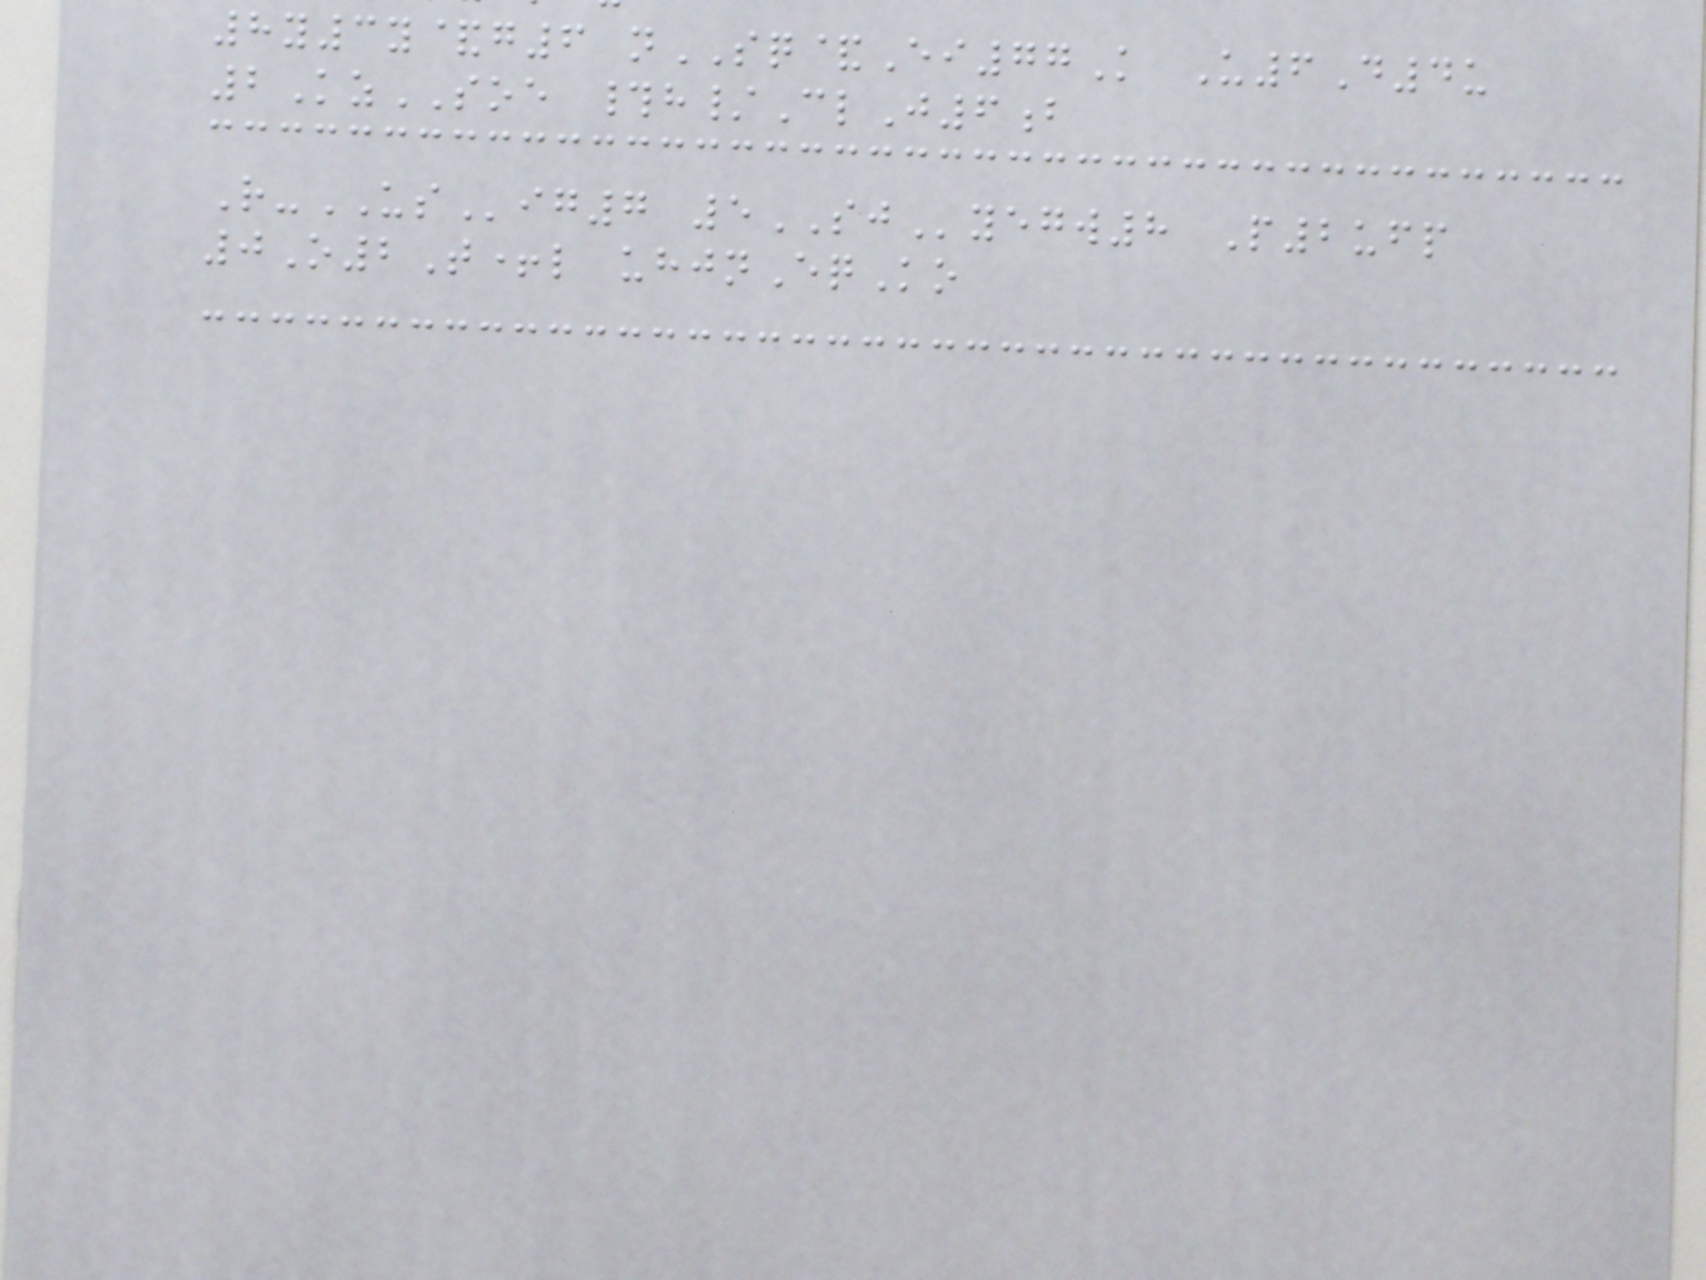8y3y&g6 nSQ&Ei77K U6D4u
2KzSOE #h/ClJ6b
R-USig7 5SJyegw8 P2ufp
0O2T+l uhjnEqKo
